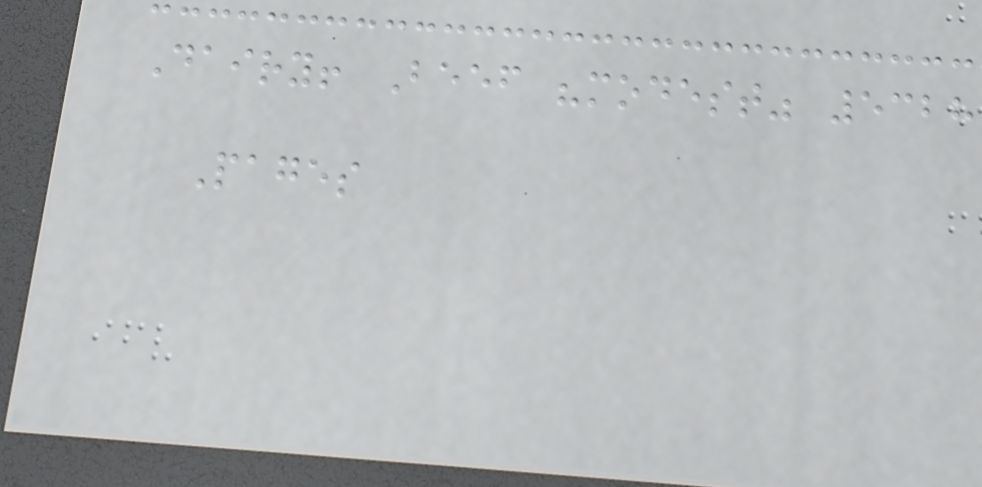Dairy! Beef "modest" 5328
Pages
